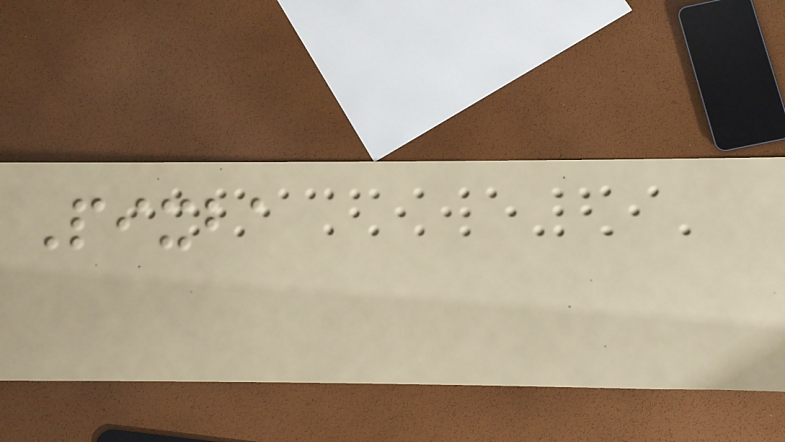Pixba
